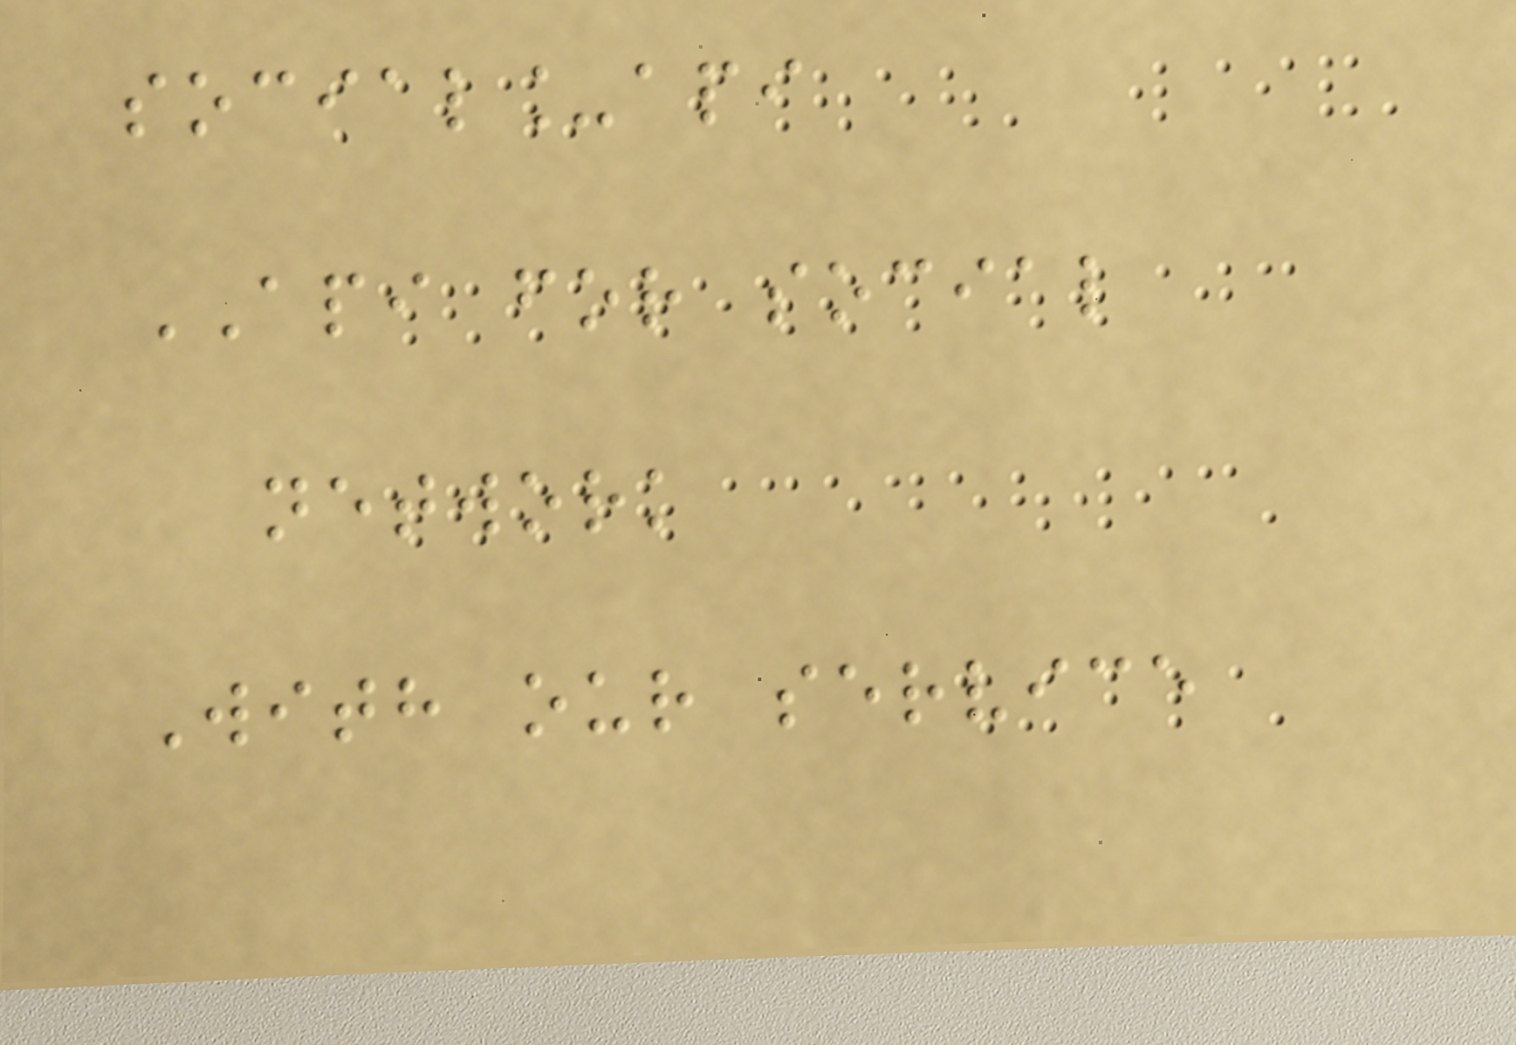social_api
API for social
network
With our service
